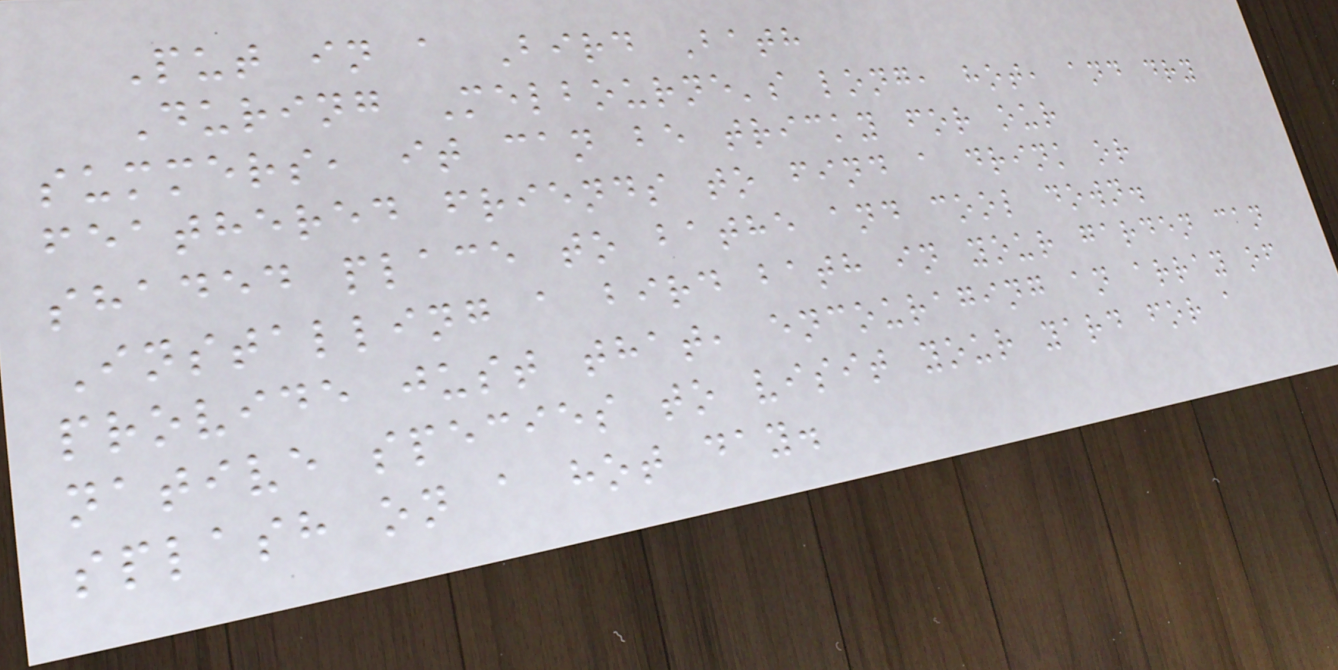Put in a Bird Bath
During Melbourne's long, hot, and dry
summers, it can be tricky for our
feathered friends to find a drink or
shaded place to bathe and cool down.
Installing a bird bath in your garden can
provide just that, encouraging an array of
native species to visit your yard for a
splash on a hot day.
